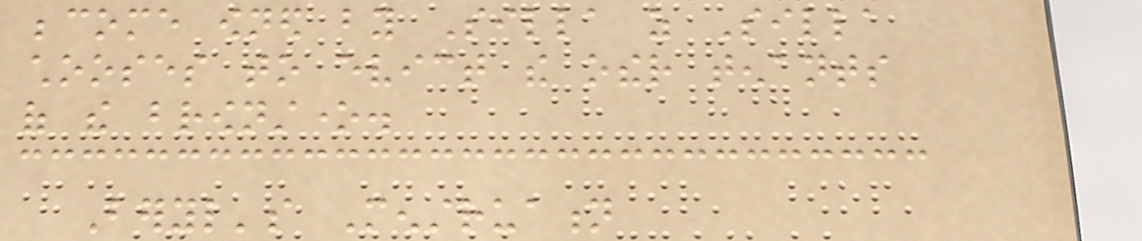become owned by Silla as Silla
chooses to evict the other tenants
of the brownstone.
Beryl's Menstruation
